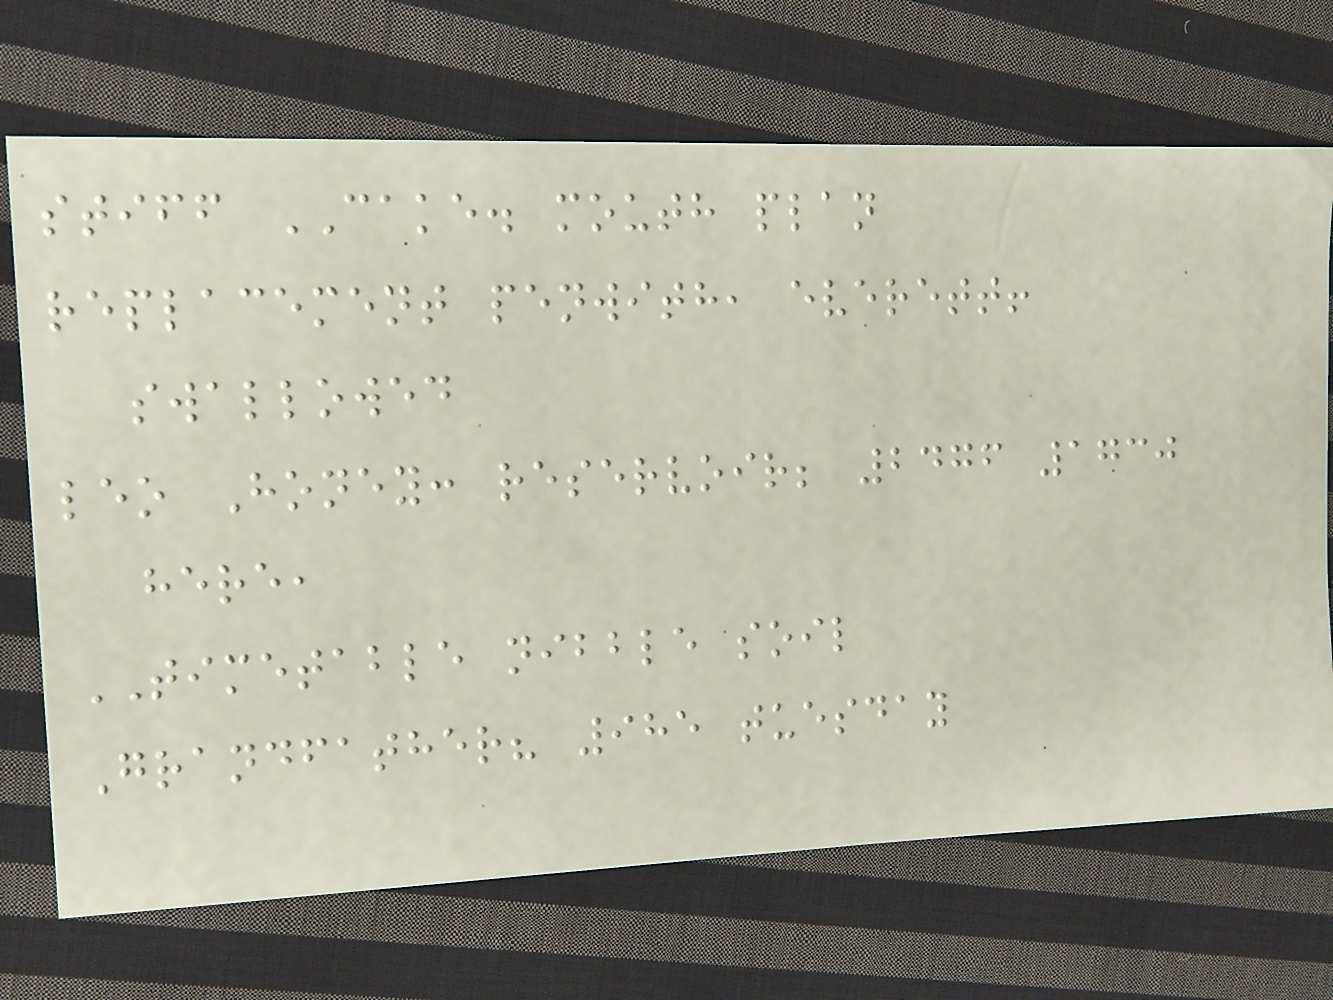stiff CAKE. mouth plan
replacement penwith, everett!
swallowed
leo Honey: reservoir; 2476 1730
here,
TIMETABLE nibble soil
Grandfather? 985 tuesday
